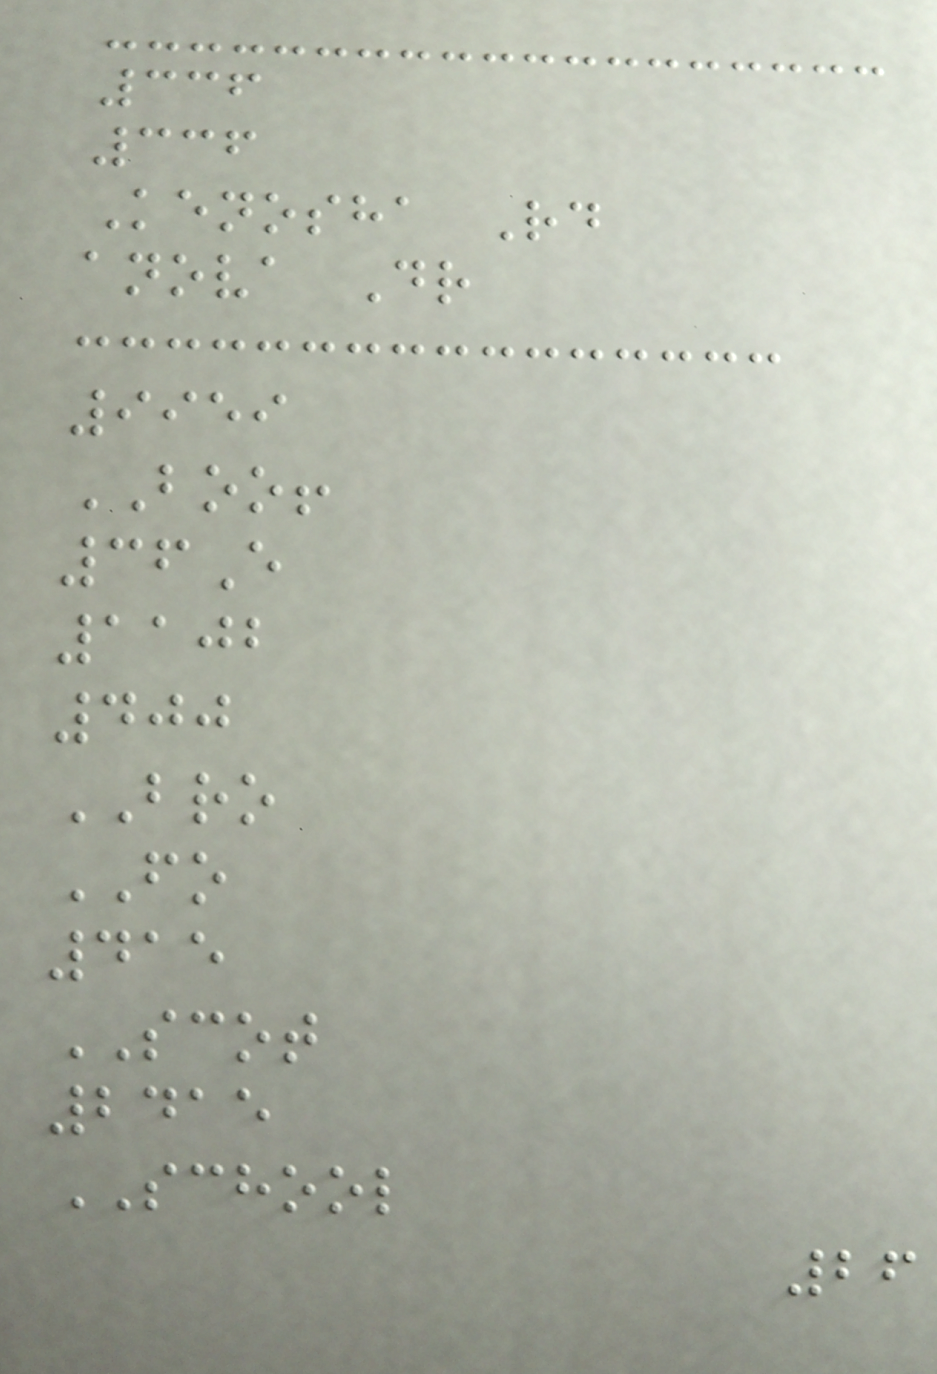336
336
Kenosha Rd
anova Dr
9959
BOO!
36E
1102
400
BRO
FO
415
SCOT
2415
SCHOOL
26
